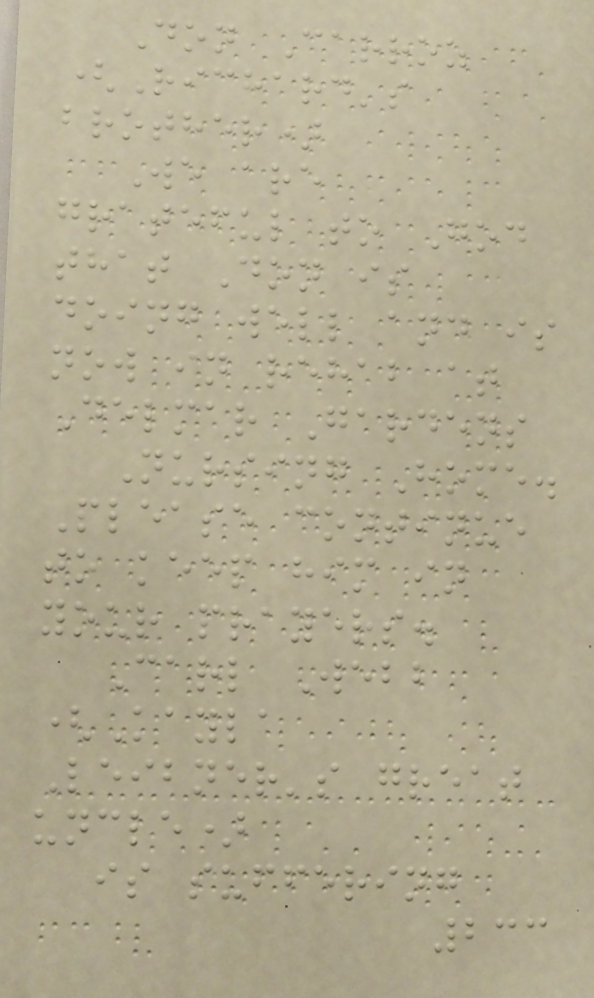Don Carroz
(Richard's
brother)
We are
grateful to God
that Don is
doing well and is
now in rehab at
Delmar Gardens
Nursing Home.
Please continue
to keep him in
your prayers.
Carl Webb
(Kayla
Leibner's great
uncle)
is suffering
233
